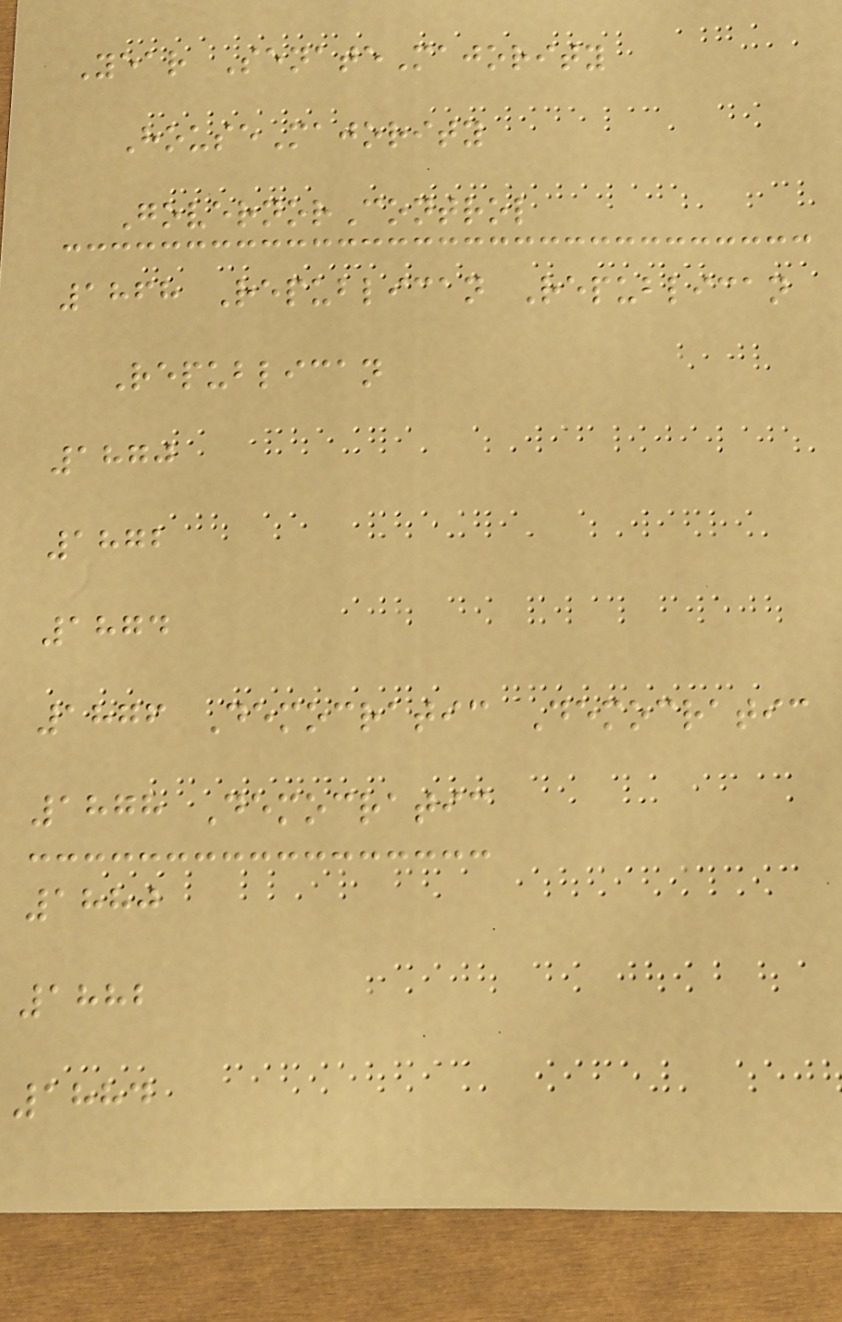Year SenateMajority
HouseMajority
GovernorControl
1868 Republican Republican
Republican
1870
1872
1874
1876 Democratic Democratic
1878 Democratic
1880
1882
1884
